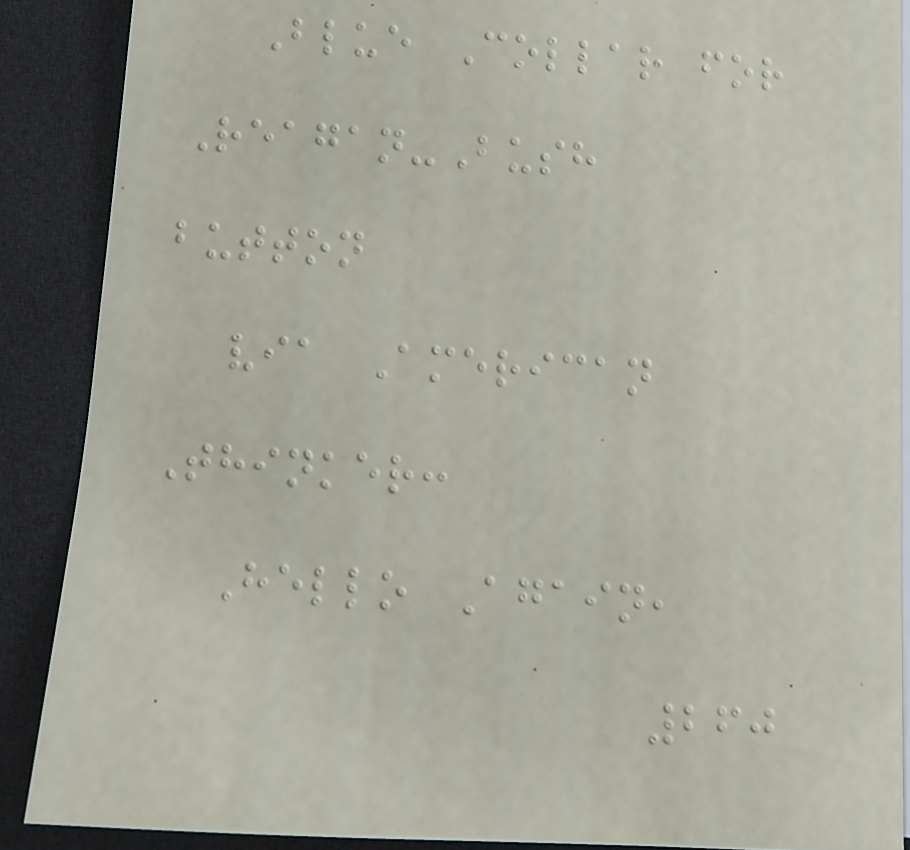Blue Collar for
Reagan-Bush
button
via American
Thinker:
Hello Again,
260
